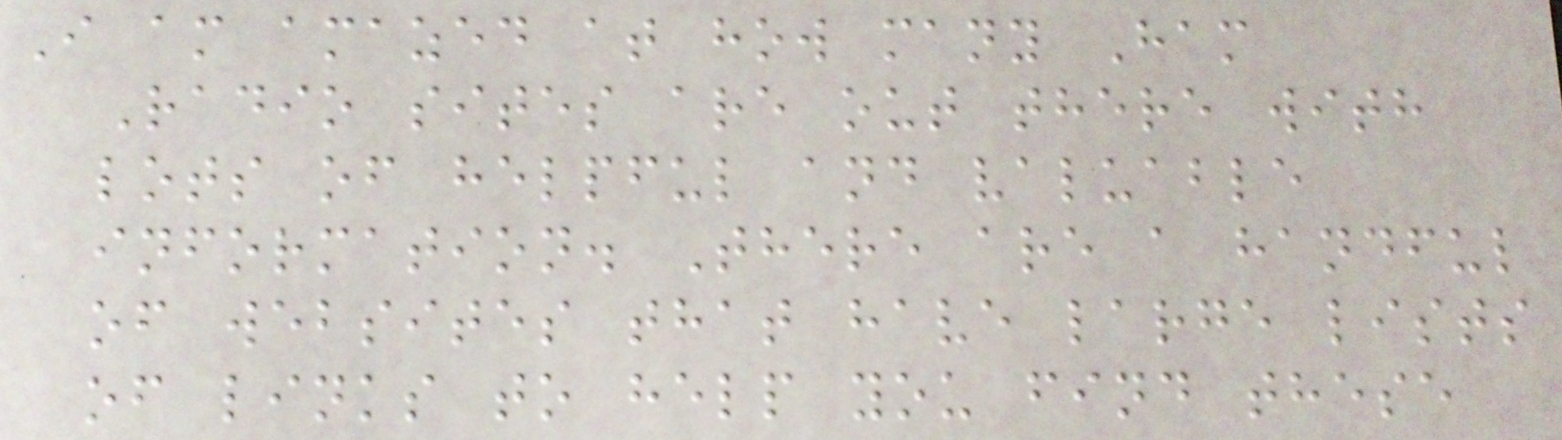I am amazed at how many Ham
Radio sites are out there with
lots of helpful and valuable
information. There are a handful
of websites that have large lists
of links to help you find these
